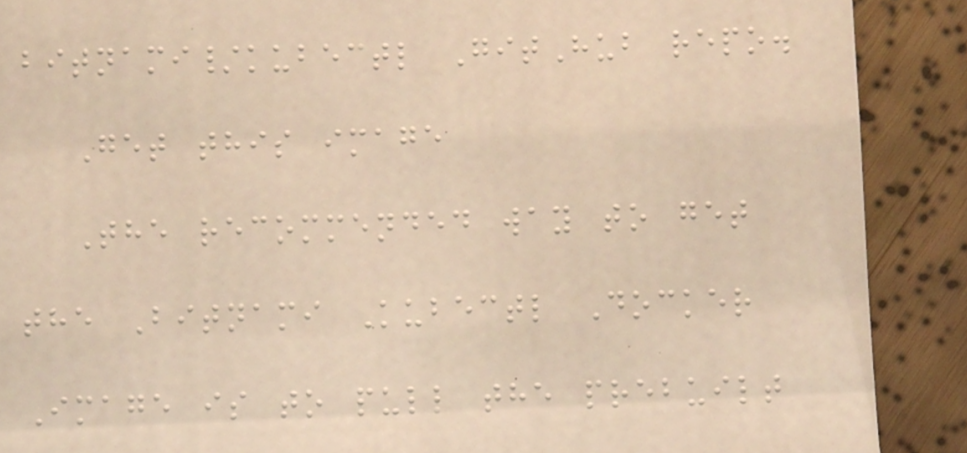bitnami/kubectl GitHub repo.
Get this image
The recommended way to get
the Bitnami Kubectl Docker
Image is to pull the prebuilt
